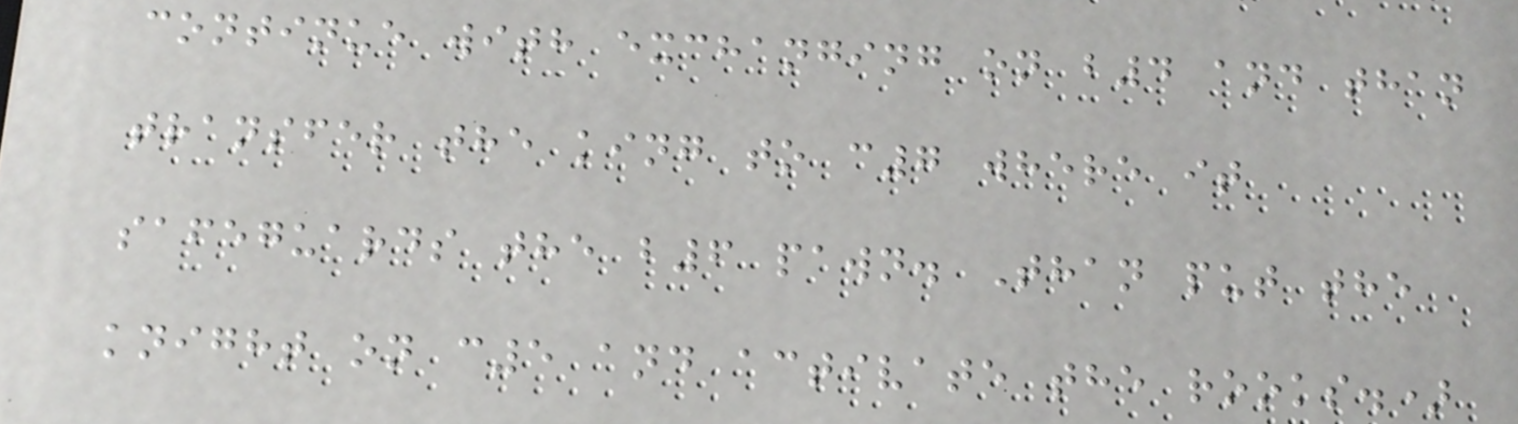continue with exchanging on b4 and than
transfer the king to c7 where it
safeguards the b6 pawn. Than put the
knight on c5 and activate the rooks.)
